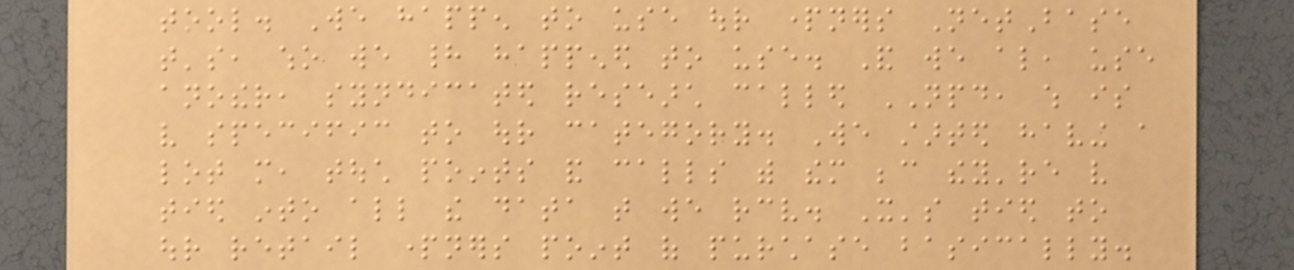tool. We happen to use our partners NetBase
that's, who we had happened to use. And we also, use
another, syndicated research called NPD, which is
very specific to our category. We started having a
lot more, touch points and calls with them because they're very
tied into all the data that we receive. It's tied to
our retail partners point of purchase basically.
